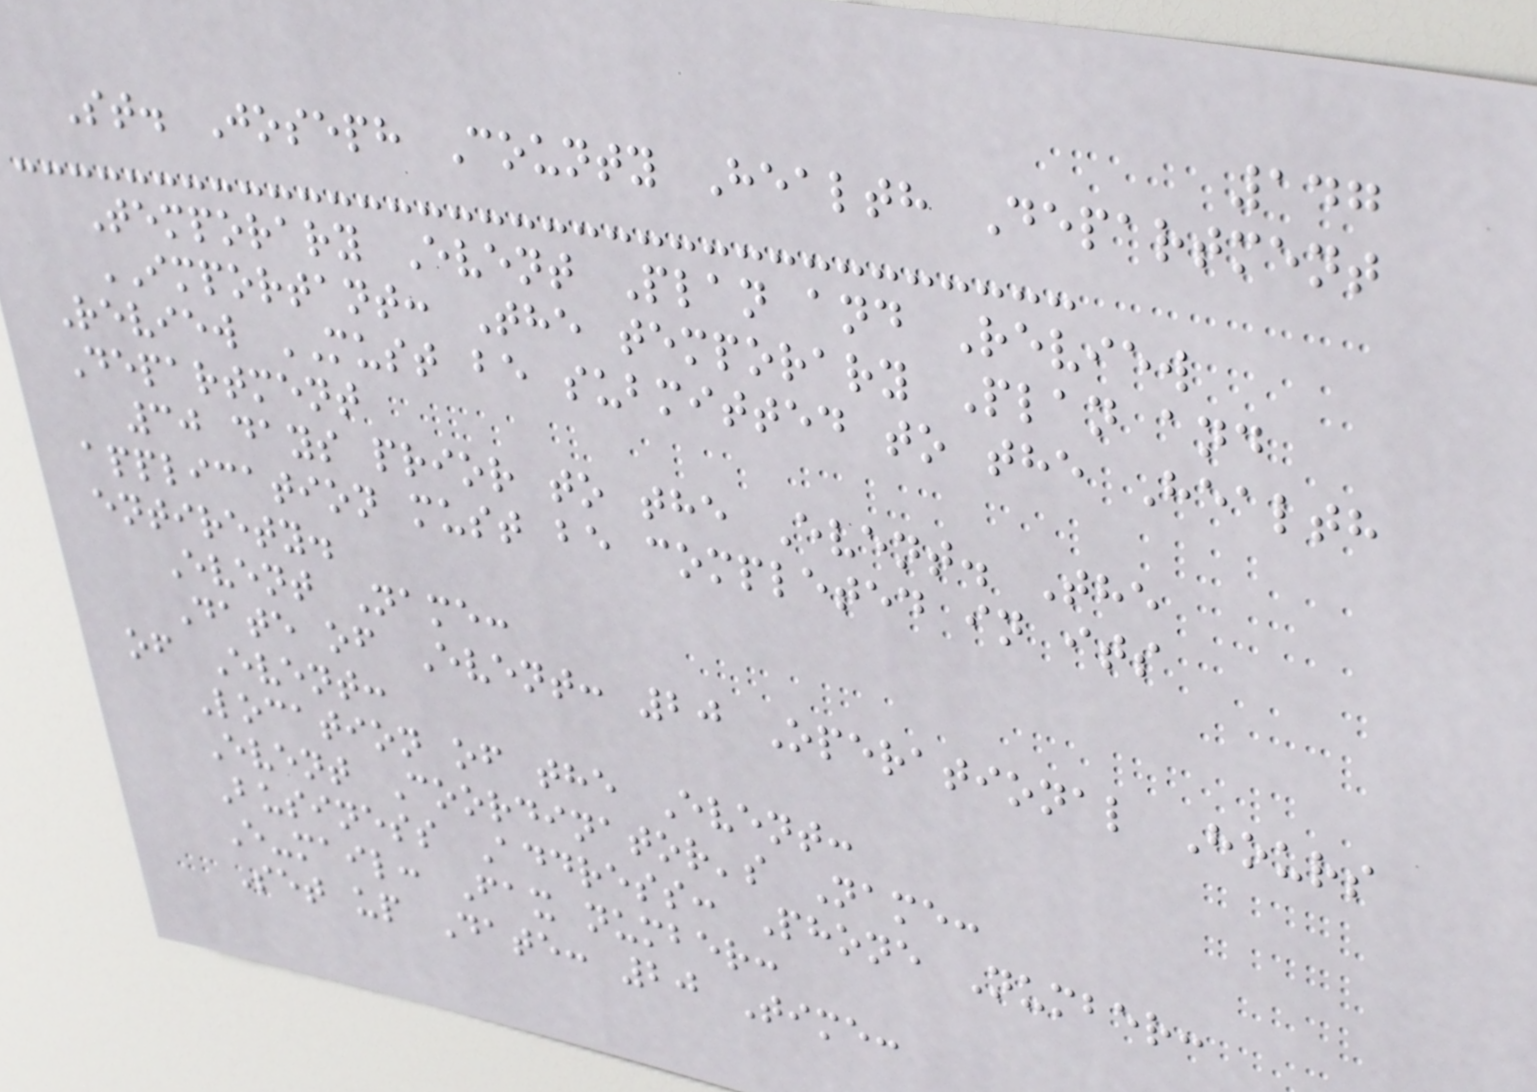147
St. Joseph County Health Department
Temporary Event Plan and Review
IMPORTANT: The temporary Plan and
Review MUST be submitted to the Health
Department
30 days prior to the Event. The
application must be completed in its
entirety.
Event Name:
Date of Event: 20 Operational Hours
of Event:
Location of the Event:
Event Coordinator's Name:
Business Address: Phone Number:
E-mail: Fax number:
Set up Date: 20 Time:
